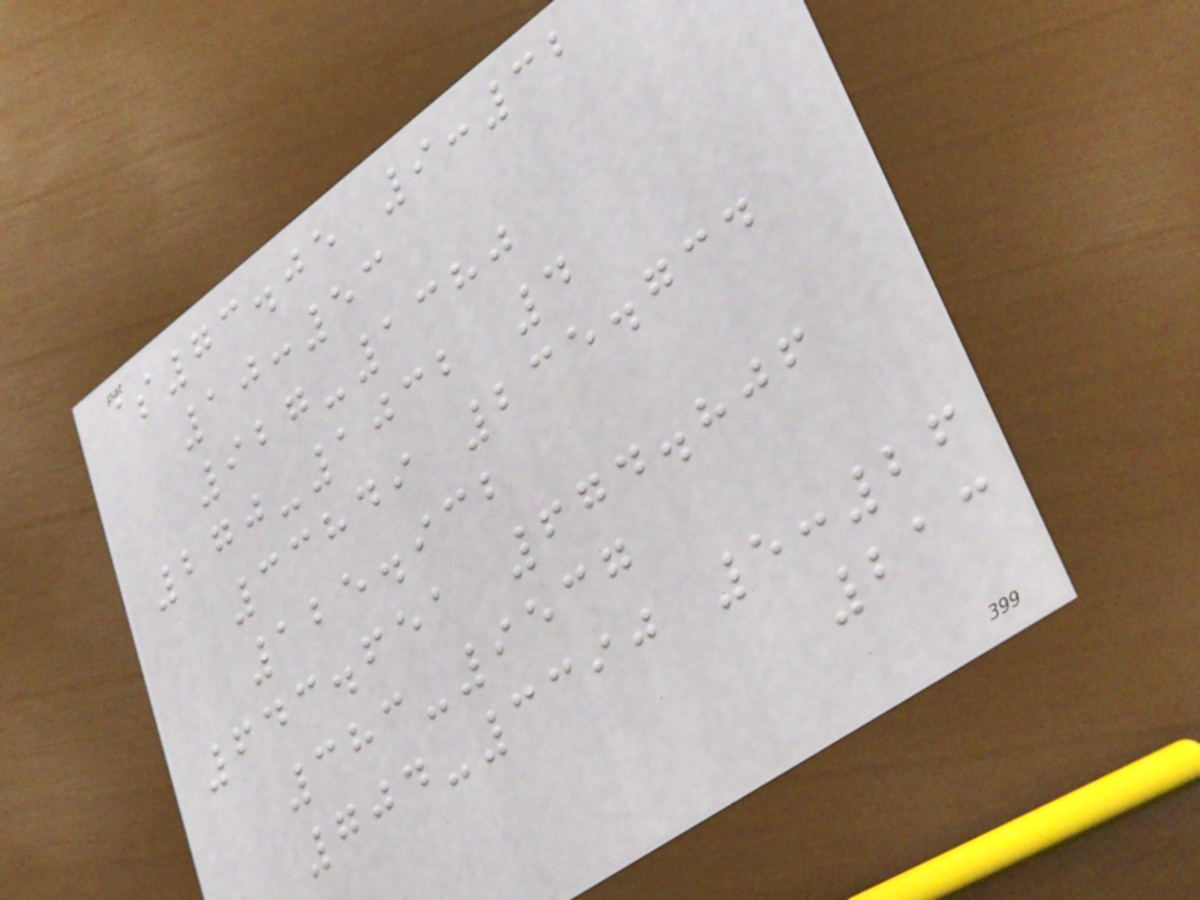$73.05 9:32
10:53
927-1380
270-1032 4
33849 235.734
125.932
643.651 674.806
383-9537
704-3390 5:26
213
